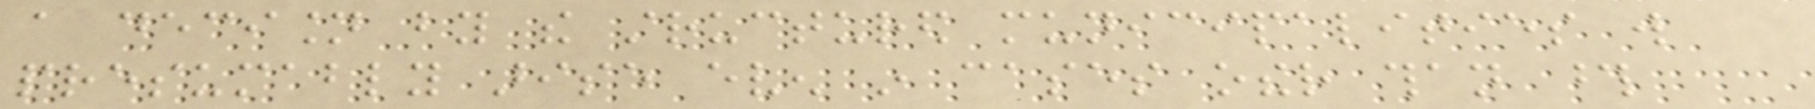a decision by the structured municipalities will
presumably arise even in cases other than those
